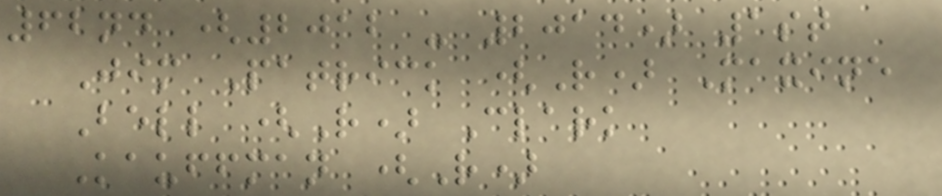62nd (2012 - 2014) 1st
Jim Patrick (R) Maxine
Bell (R) Clark
Kauffman (R)
